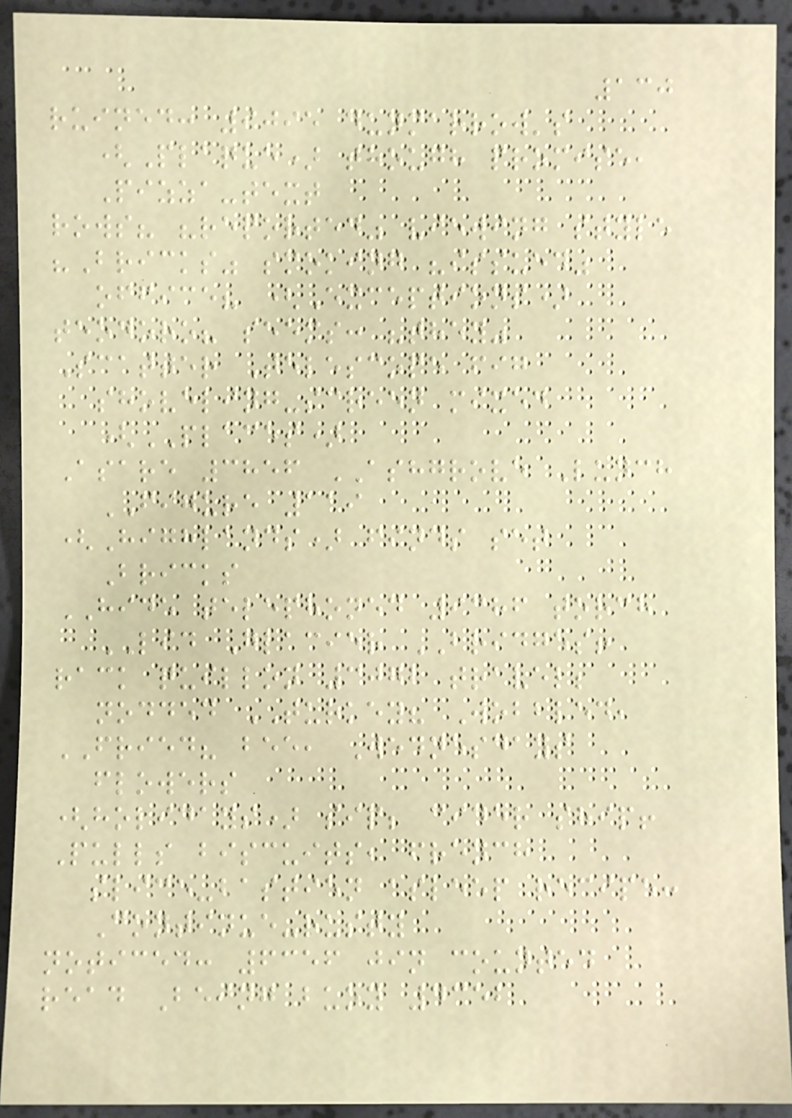130
ruined: 9095 dunmarrow's
(Plaque) though promise,
Pizza-text
rows? "reported" viewing style
"Bricks" smoking "issued"
office? (Exceptions)
teodoro? seems: "they"
Scatter Telescope fig
shoveling-screen mixed
(PLACES)
Asare 3856 ASHGROVE Lunch
FIGURE 119
(Highlands) finds set
Bricks
HIDE telephoned 9386 torch
LID Glacier BRIDGES!
rack quillon 3072 travel;
nodded TURKEY? Wobbled,
FRIED? bee, Wednesdays
flowers
(holidays) sip; cider ship!
Pulls biscuits, french
slice-bastien asleep recipe:
Continue-rusty
noticed: 6356 jin counted
read Being buoy 4352
